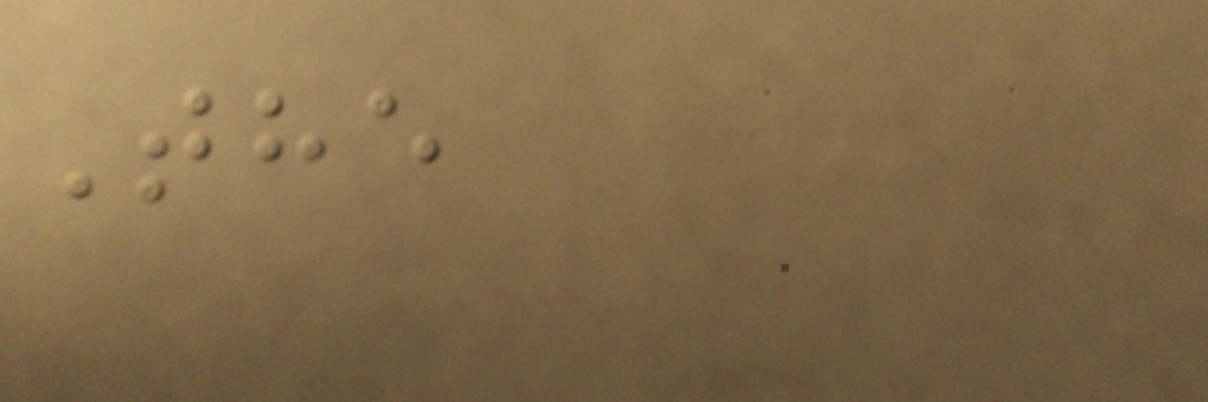The
